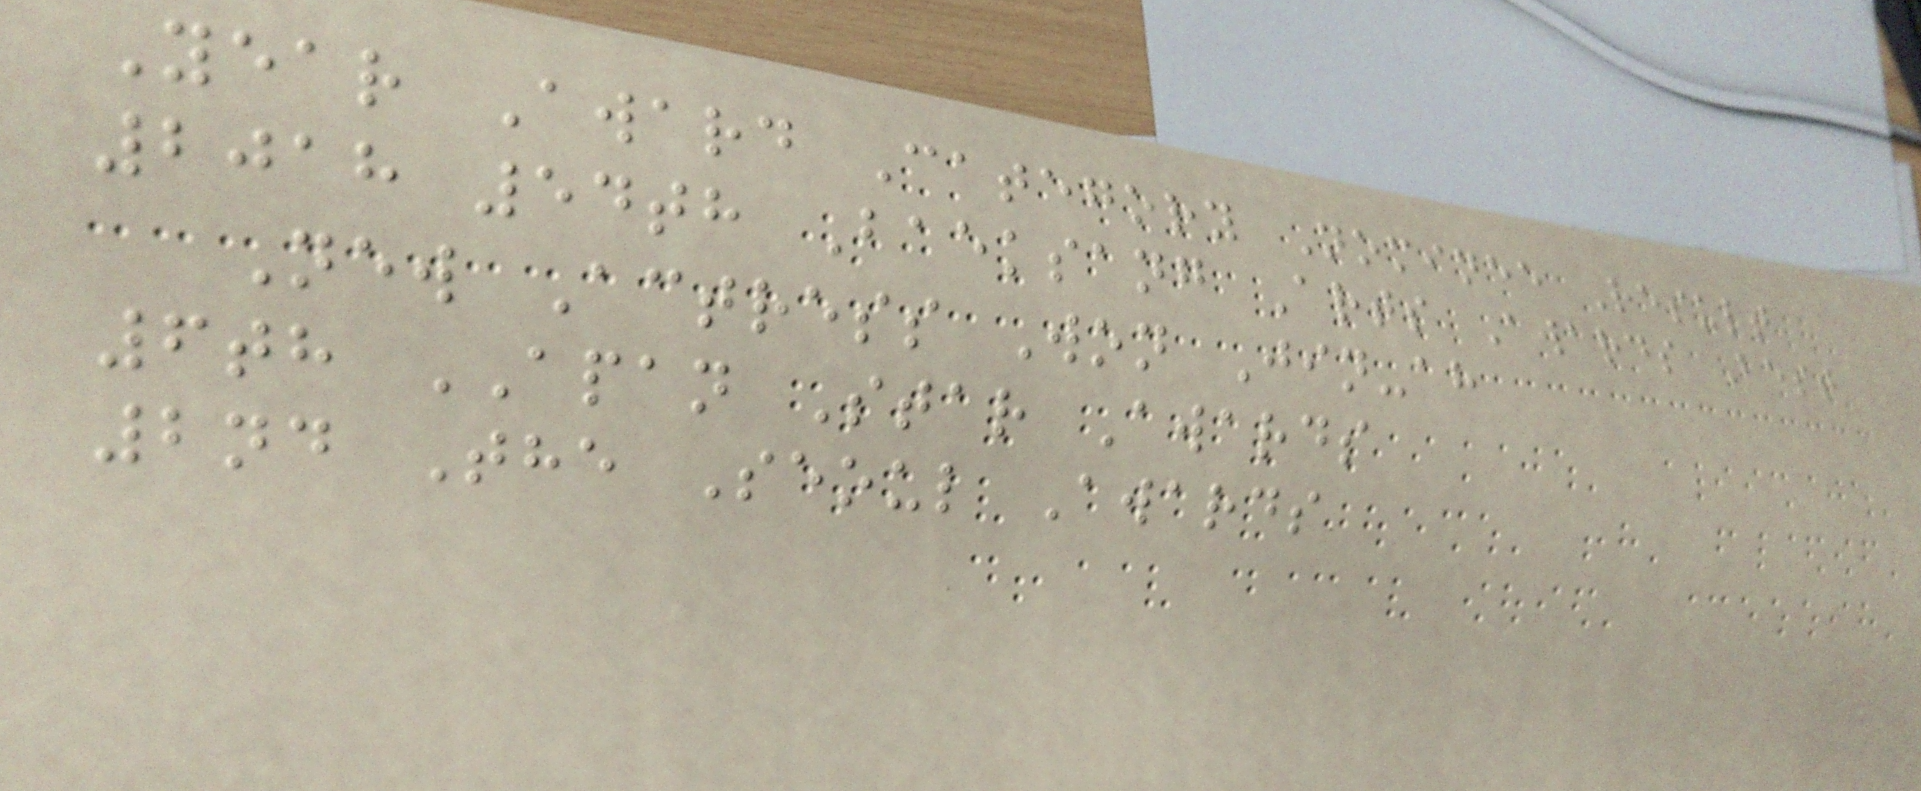Year Award Category Nominee Result
2018 54th Baeksang Arts Awards Best
New Actress Won Jin-ah
6th APAN Star Awards
2nd The Seoul Awards
